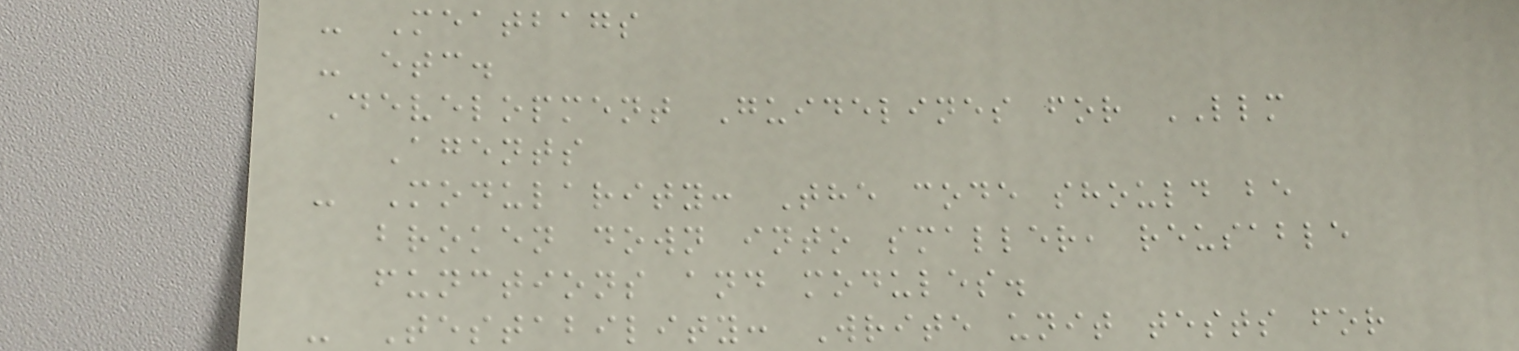- Meatbags
- etc.
Development Guidelines for LLM
Agents
- Modularity: The code should be
broken down into smaller, reusable
functions and modules.
- Testability: Write unit tests for
